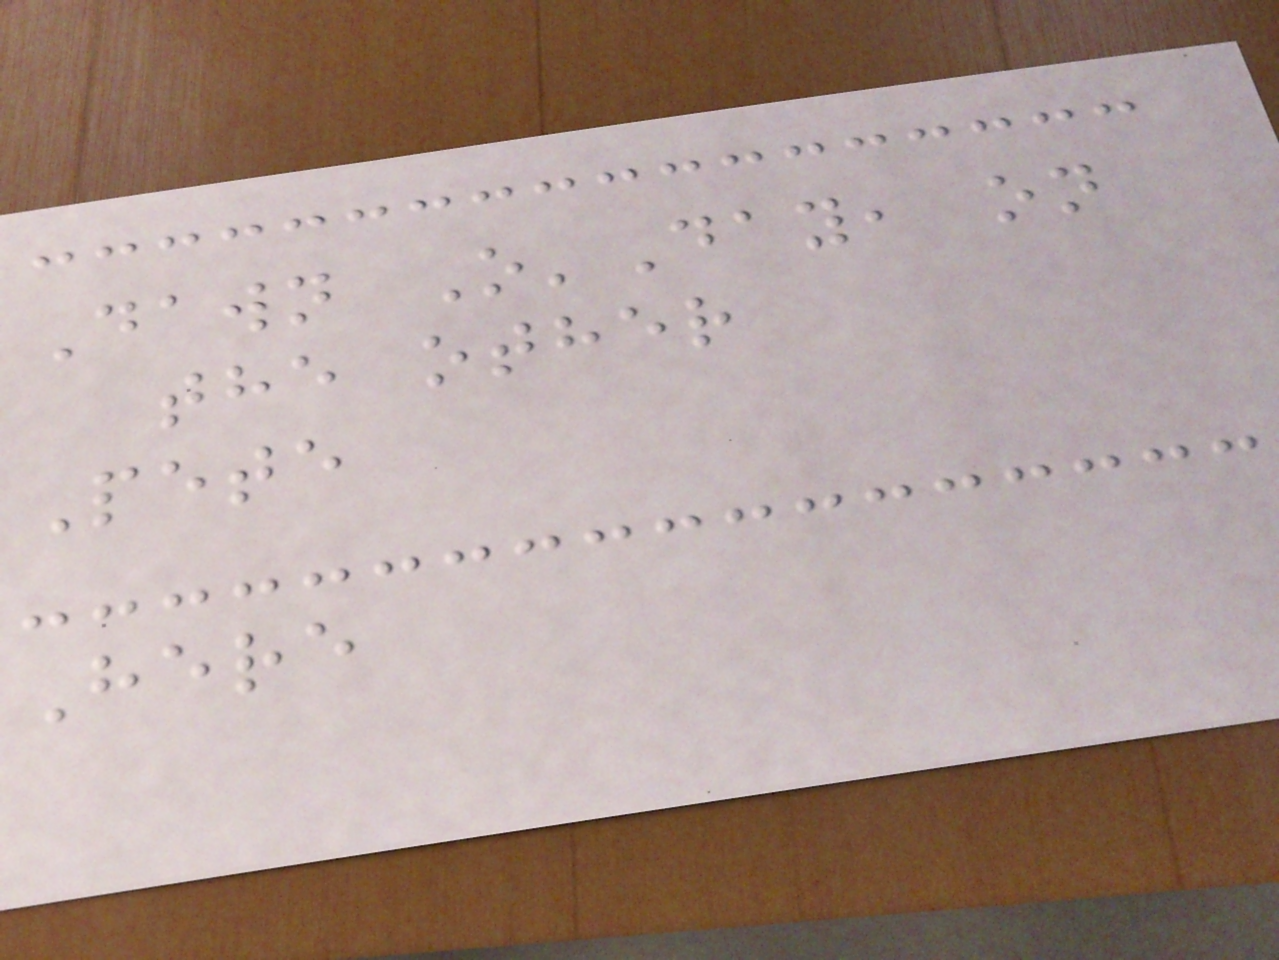Dawn O'Day, on
the other
Pete
Here
